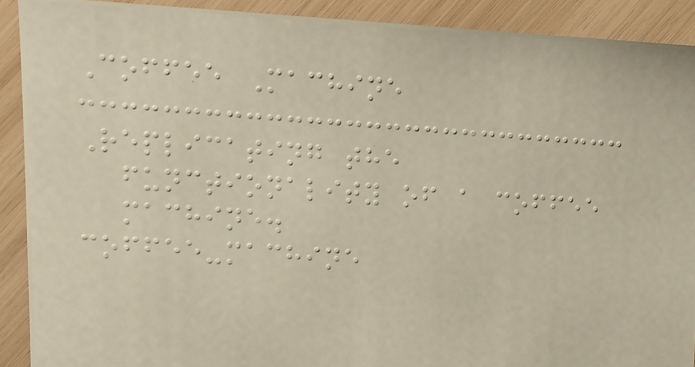Coffee Machine
Replicating the
functionality of a coffee
machine.
coffee-machine
